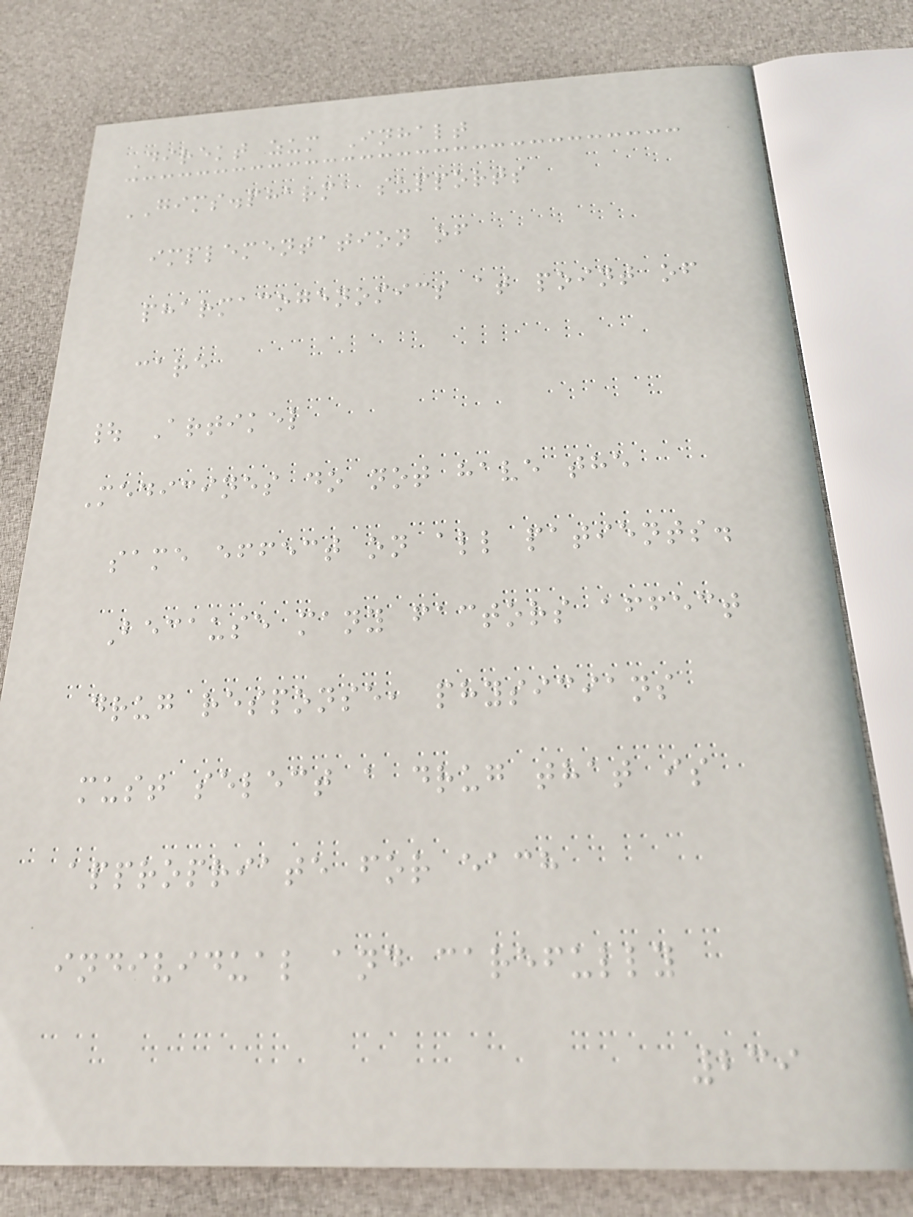Direkt zum Inhalt
GIMS.pharma supports
implementation of
pharmacogenomics at point of
care
| Artikel
Medicines do not have the
same effect on all patients.
Because many factors affect
drug response, physicians
must select a drug that is
appropriate for each
individual and carefully
239
